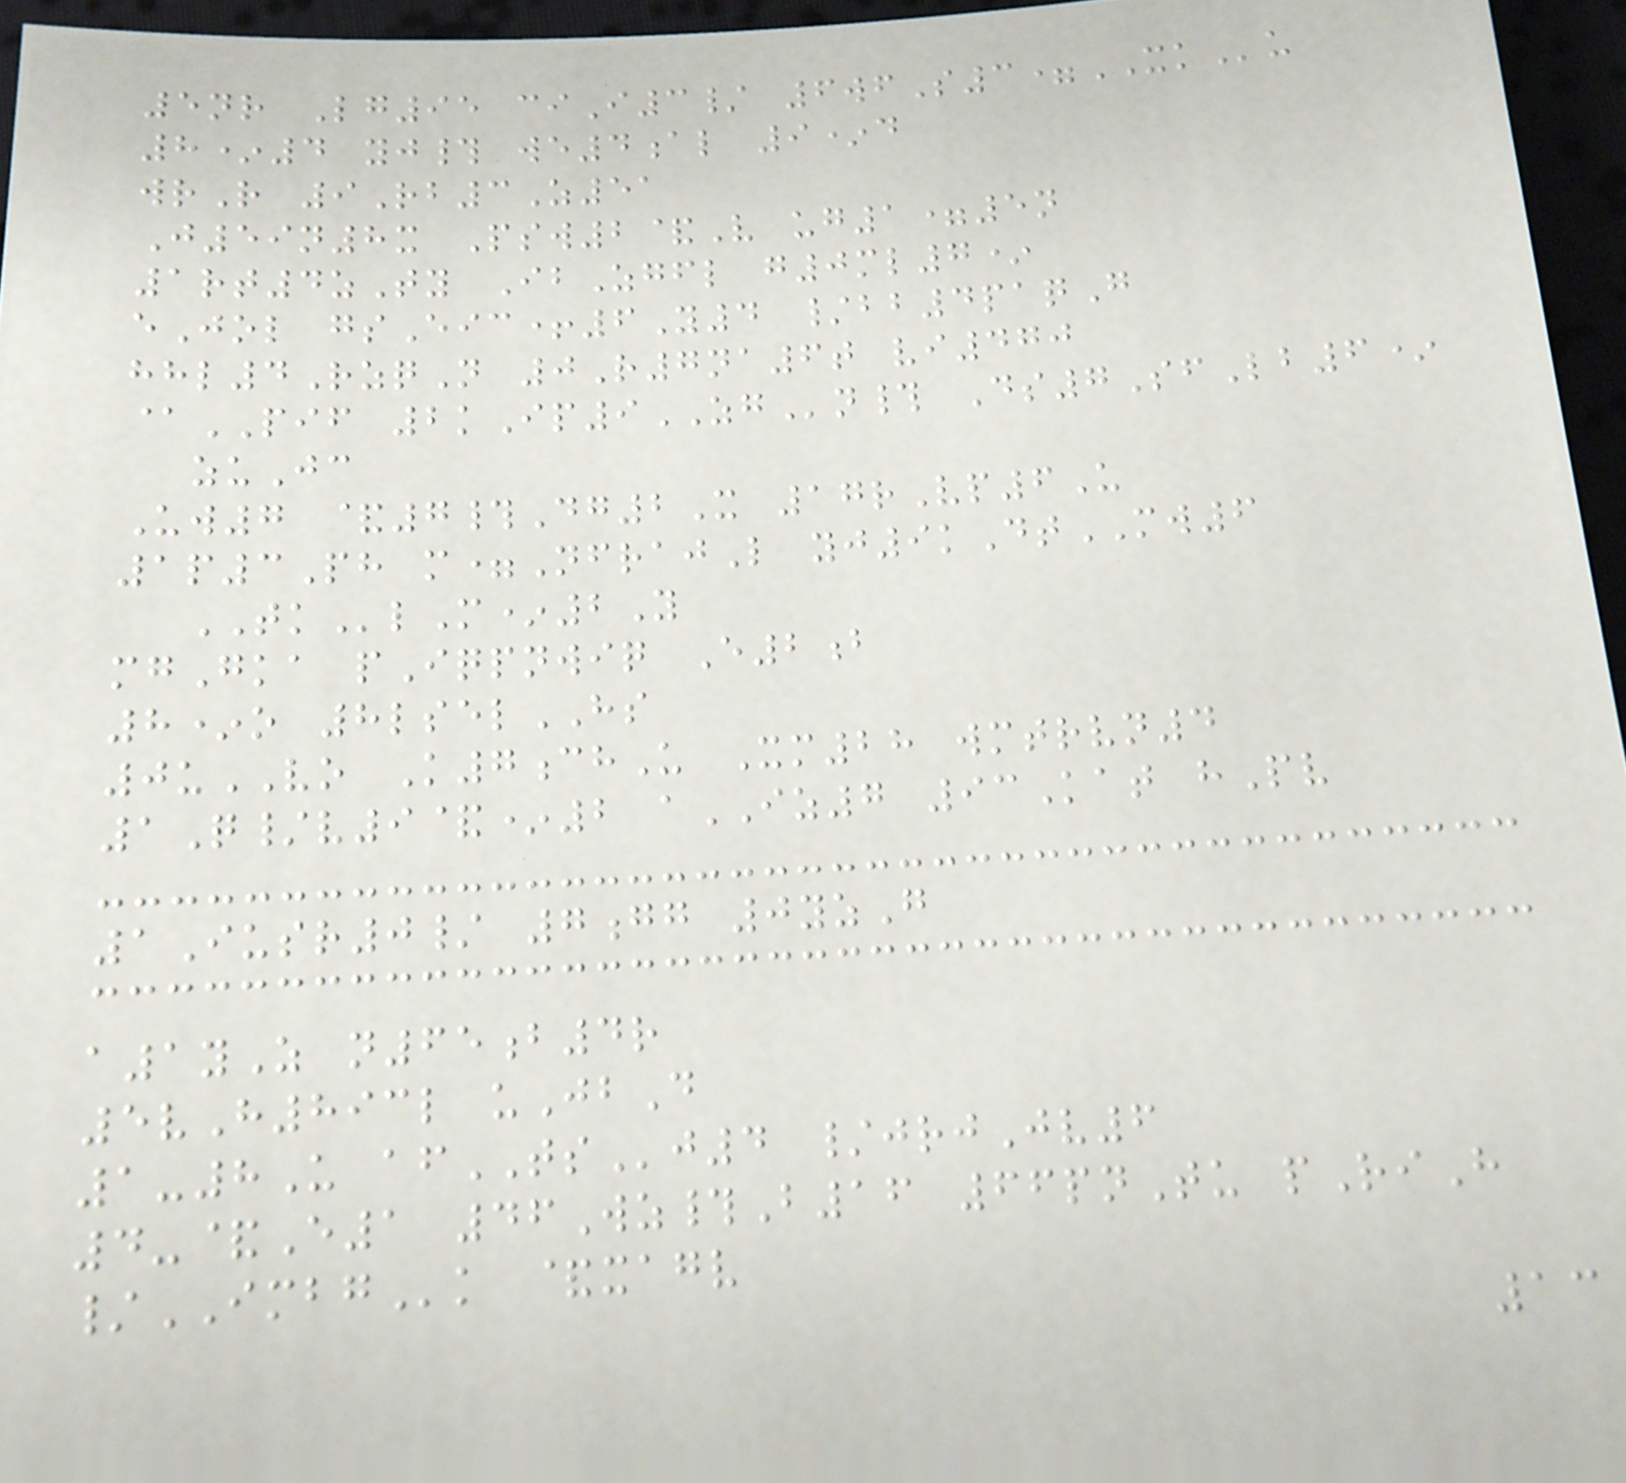5nr Lg95 ciI3/ 6wfS3=XKu
8*4 yj# we4al 9*d
wrR 9Rb3Z51
J59n8x Psw2&V ug1=5n
1rt4zTy IbZgfl g0ml7*
eJol gsEic+6Y4 /bb4paqG
hhl4RzqN 0R7na6t vi470
@PIF 2kIp9ZGn# Ds7SfLb6*
zuJc
Uw7 &7#Dg2X 17rVp6U
1p3Ph m=NfrajL yj9kDtMW6
TKlM*2Y
mgGka pIqpnwiq E2b
8*o 8lselHS
0uVO K7chU Xm28 wmtrvn4
1Q/v9&*2 aIZ7 93Kat hPv
1Iusr0/ 7gg 0yzG
a1yZ n65b4r
5vH893l uJbD
1-8U afTSj4 /jrjJv6
4-&E1 46Wz#B16 66pnTu pRiH
/IMBGk &xagv
13
